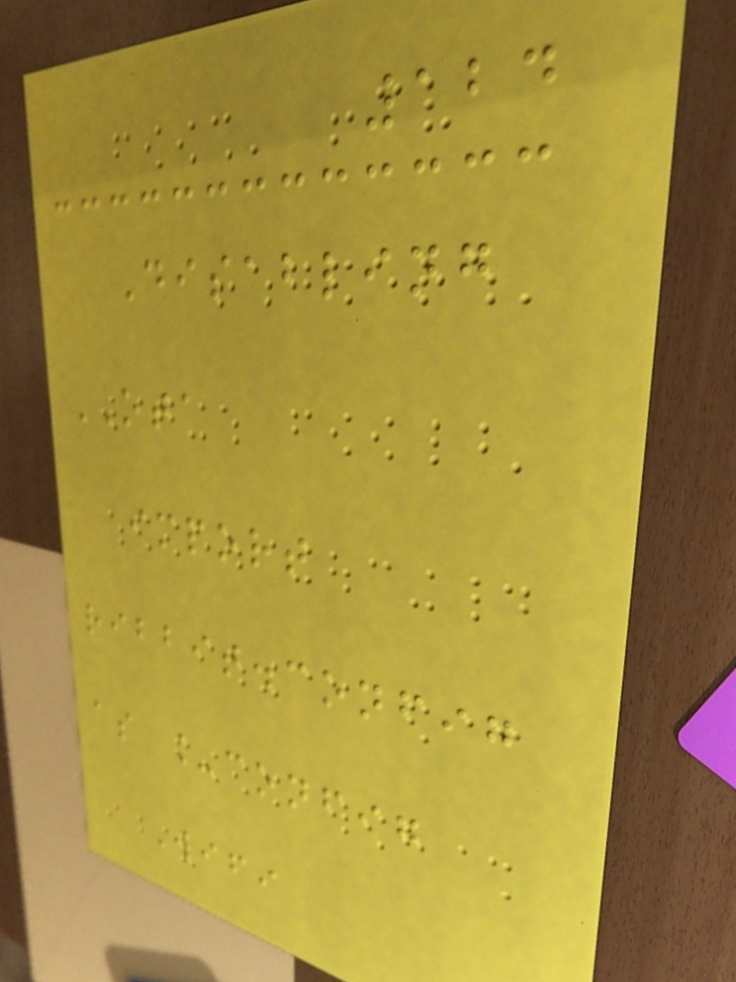124
Disabling
OTA
import
ribbit.config
as _config
Wifi
